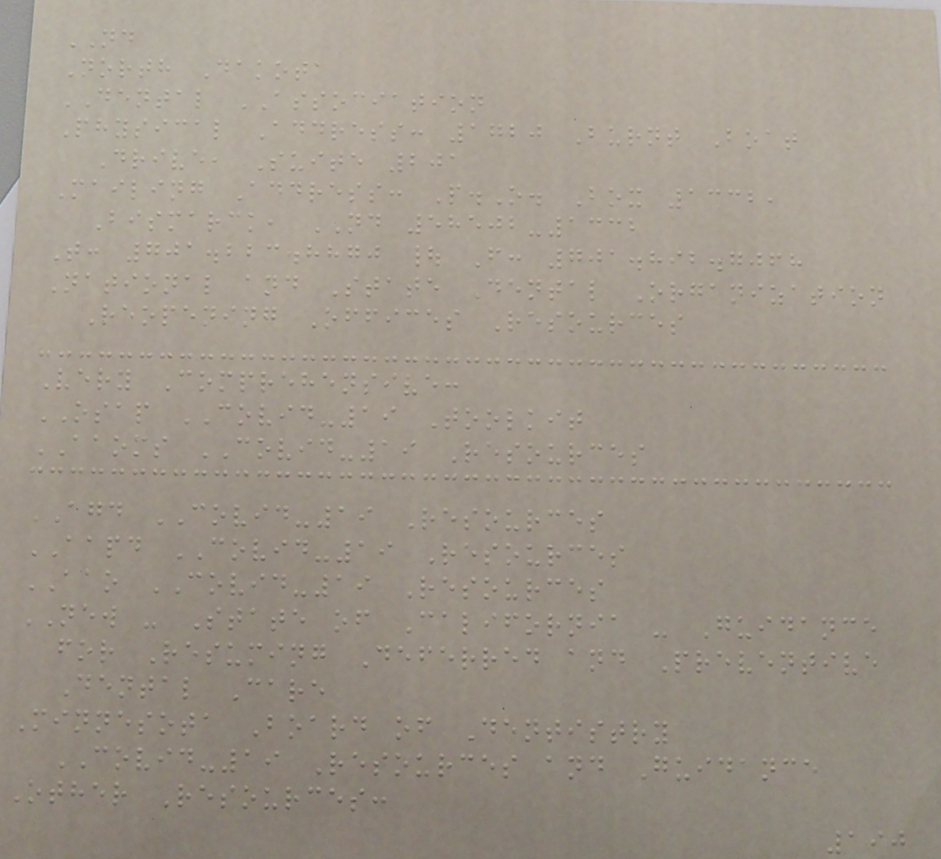ND
North Dakota
DENTAL ASSOCIATION
Physical Address: 1720 Burnt Boat
Drive, Suite 201
Mailing Address: P.O. Box 1332,
Bismarck, ND 58502-1332
T: 701.223.8870 | F: 701.892.7068
National and State Dental Organization
Reopening Offices Resources
Very Comprehensive:
OSAP COVID-19 Toolkit
AAOMS COVID-19 Resources
AGD COVID-19 Resources
AAPD COVID-19 Resources
AAO COVID-19 Resources
NEW - State of California - Guidance
for Resuming Deferred and Preventive
Dental Care
Minnesota Board of Dentistry
COVID-19 Resources and Guidance
Other Resources:
190
